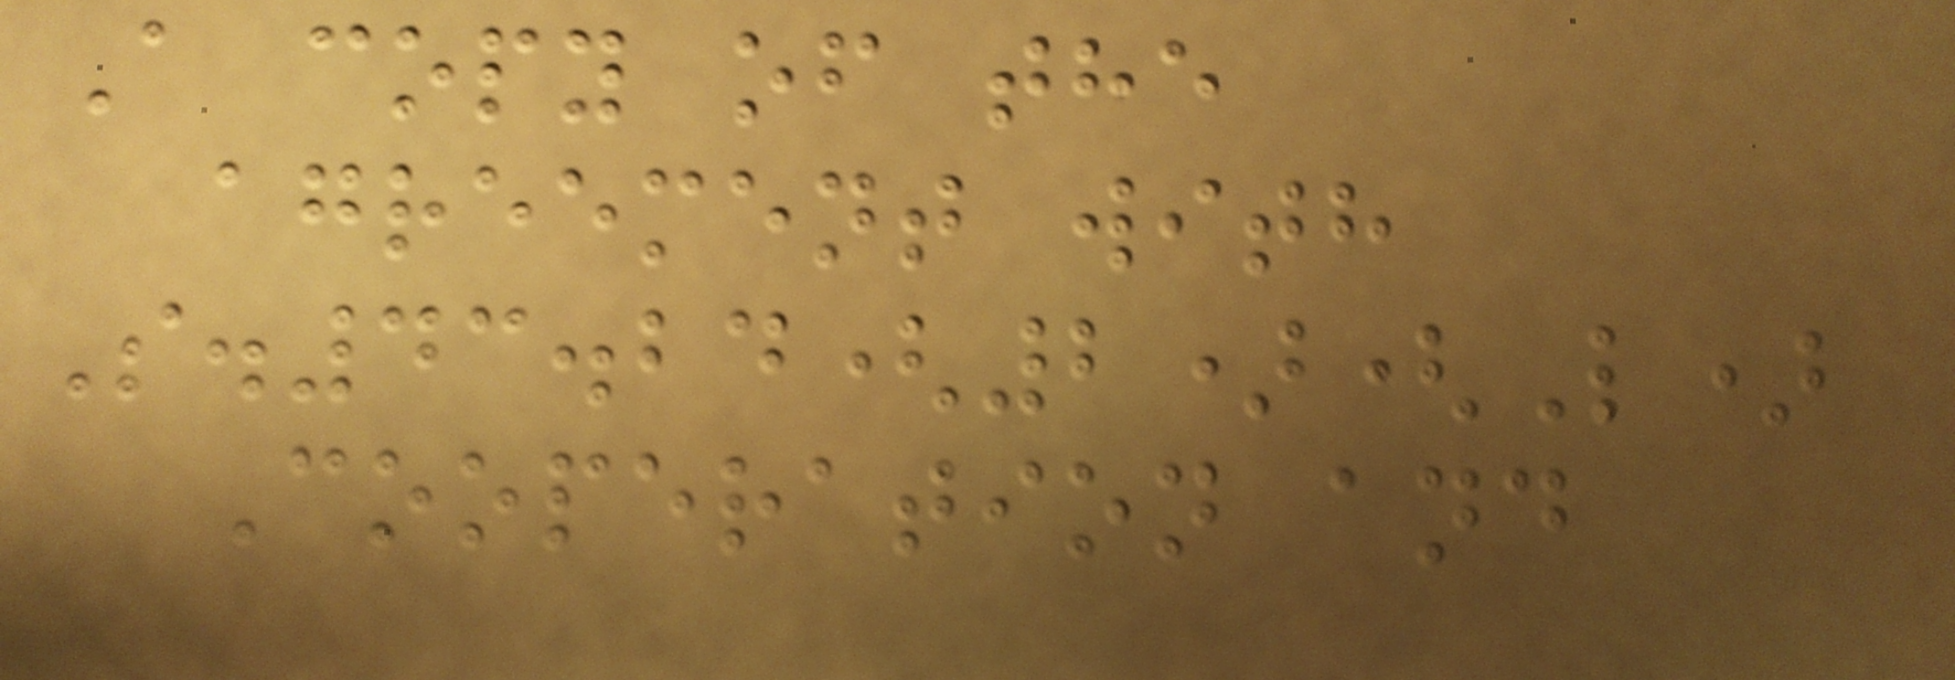A copy of the
agreement with
S.43.24(2)(L)
Cooperation and
